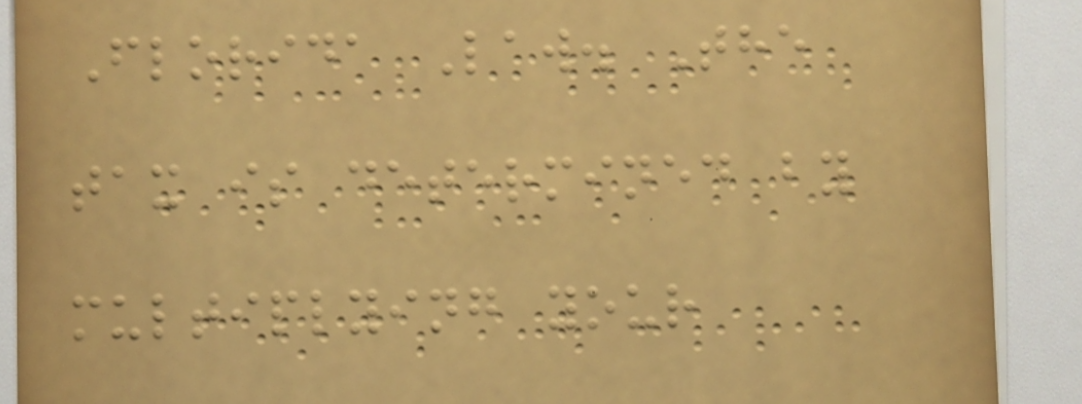Florida Law. The
tax is determined by
multiplying your
